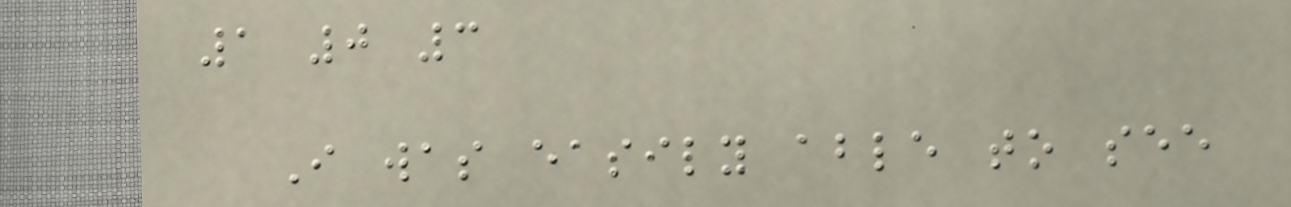1 0 3
I was easily able to see
